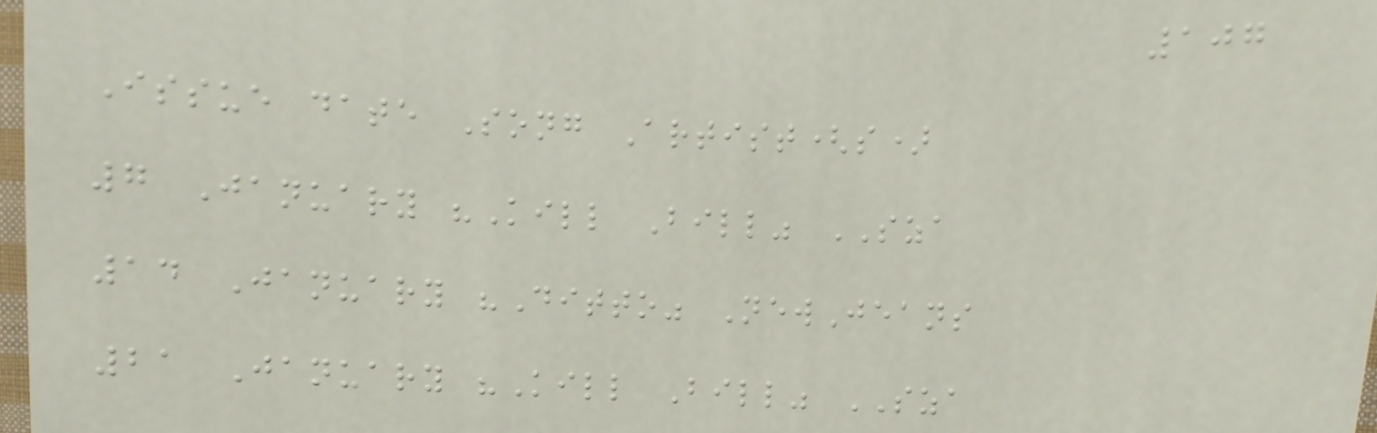107
Issue date Song Artist(s)
7 January "Kill Bill" SZA
14 January "Ditto" NewJeans
21 January "Kill Bill" SZA
